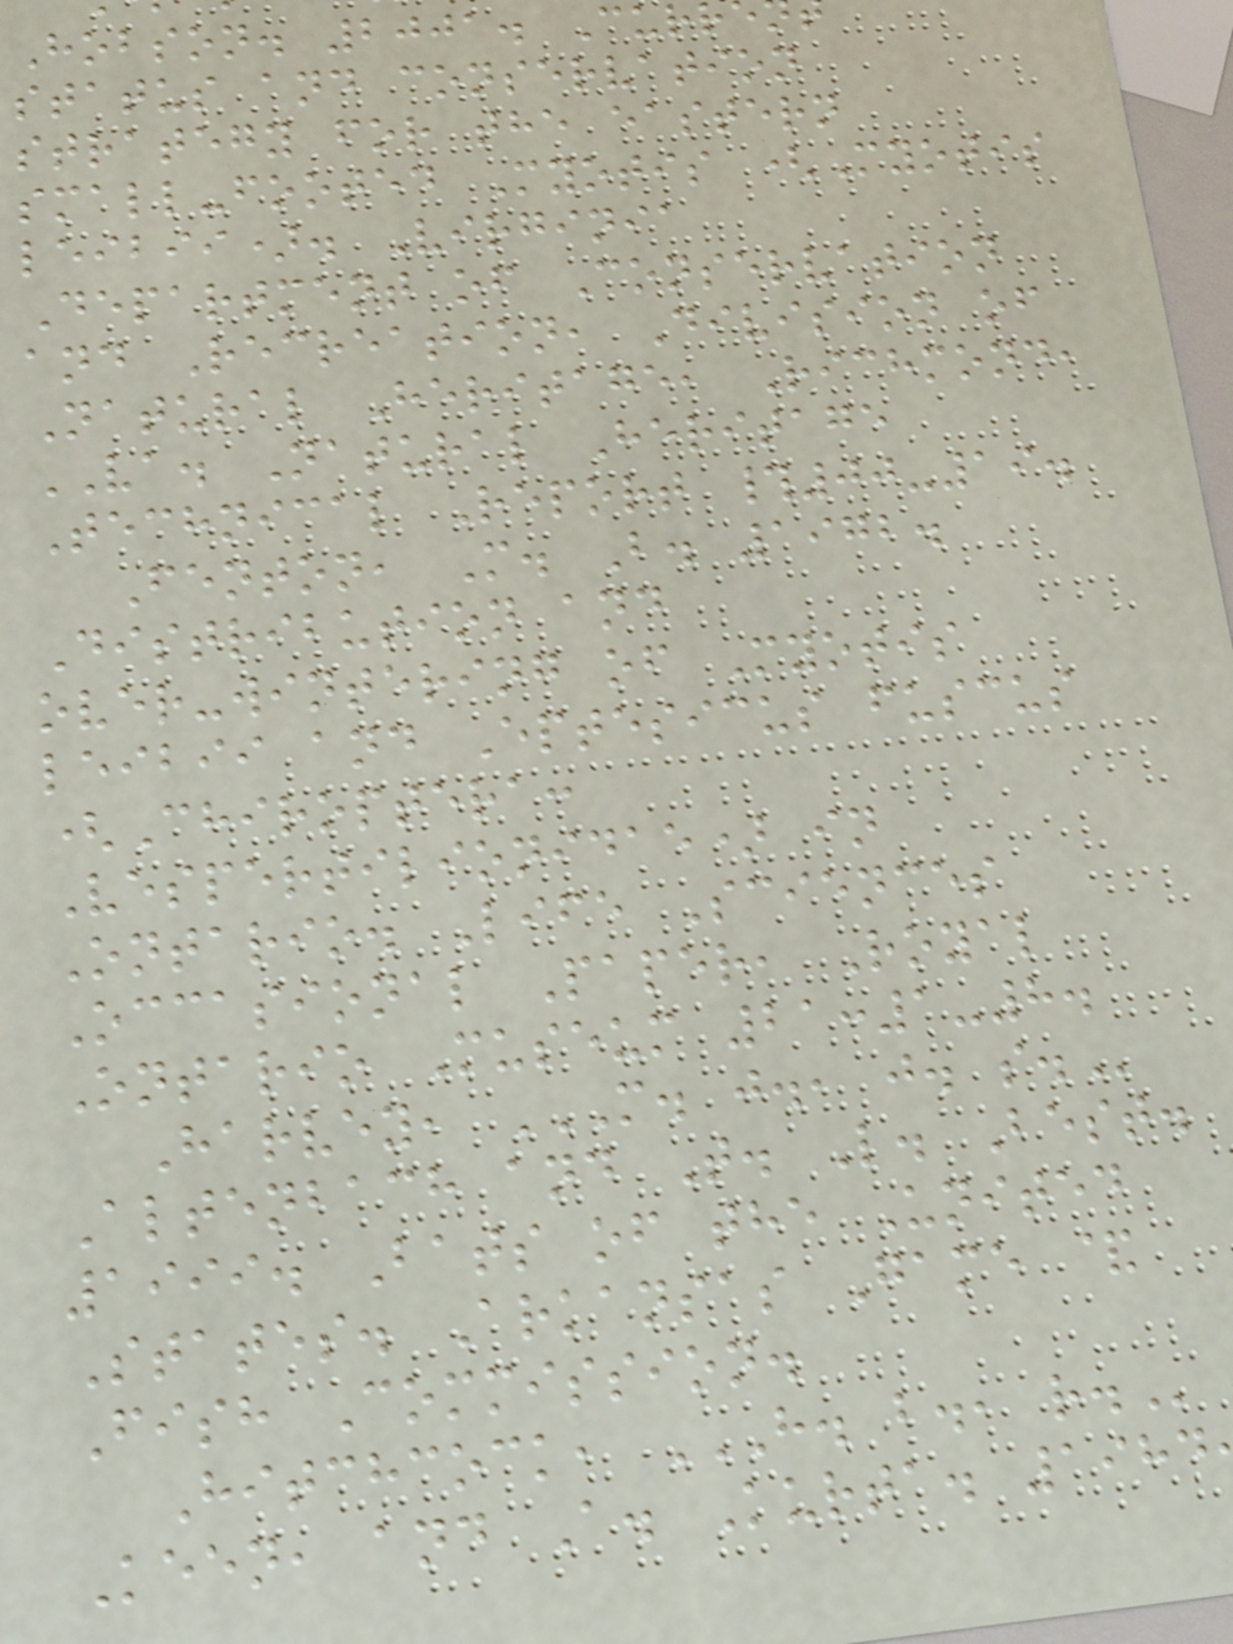Hobson. 2001. Cur
status and conservation
strategy for the eastern
small-footed Myotis (Myotis
leibii). Virginia
Department of Conservation
and Recreation, Division of
Natural Heritage, Richmond,
VA. Natural Heritage
Technical Report #00-19.
Fenton, M. B. 1972.
Distribution and
over-wintering of Myotis
leibii and Eptesicus fuscus
(Chiroptera:
Vespertilionidae) in
Ontario. Life Sciences
Occasional Paper, Royal
Ontario Museum 21:1-8.
Harvey, M. J., J. S.
Altenbach and T. L. Best.
1999. Bats of the United
States. Arkansas Game &
Fish Commission.
Hitchcock, H. B., R.
Keen, and A. Kurta. 1984
